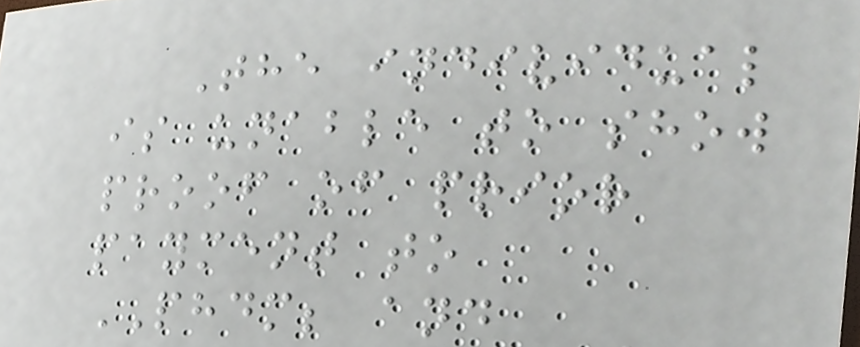The individual
is unable to show
proof of prior
payment to
PHDM; and
